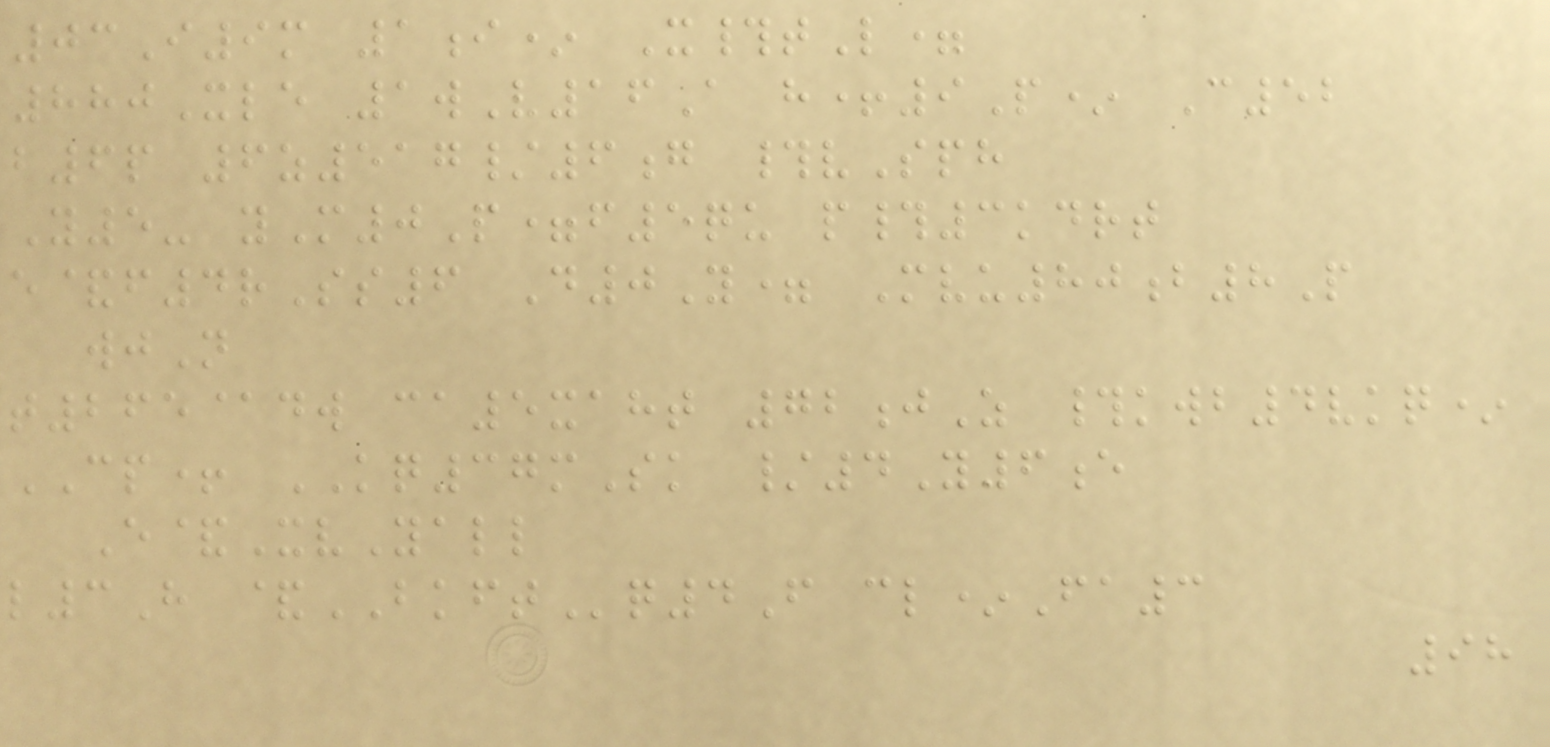03I9m 1i* X#tL=
880Xle 1wV16A h+9P* C52
b6p 6z517/6g #vSph
Y5- yM0P=f5qu p#3kdrt
e&f4rSs6 D0Y= Mvu80b8P
wjN
t265@dw ca5xaht 72jZ #kwb4vkq*
CP+ KQ37mSk /4Y6e
E&XvYall
l3H &BKFTq4F cl*Fa3
98
